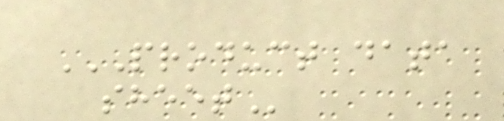PRODUCT DATA
SHEET
